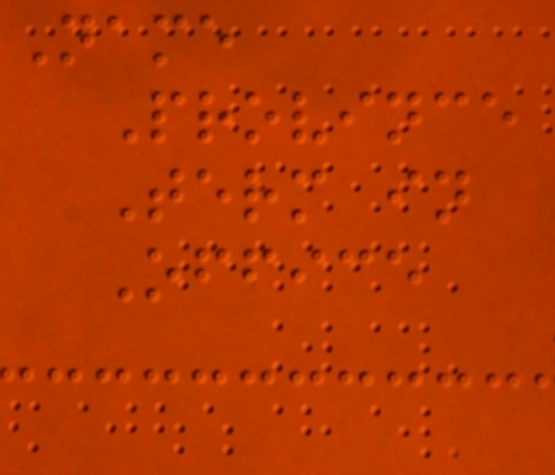Name
Province
Term in
Office
